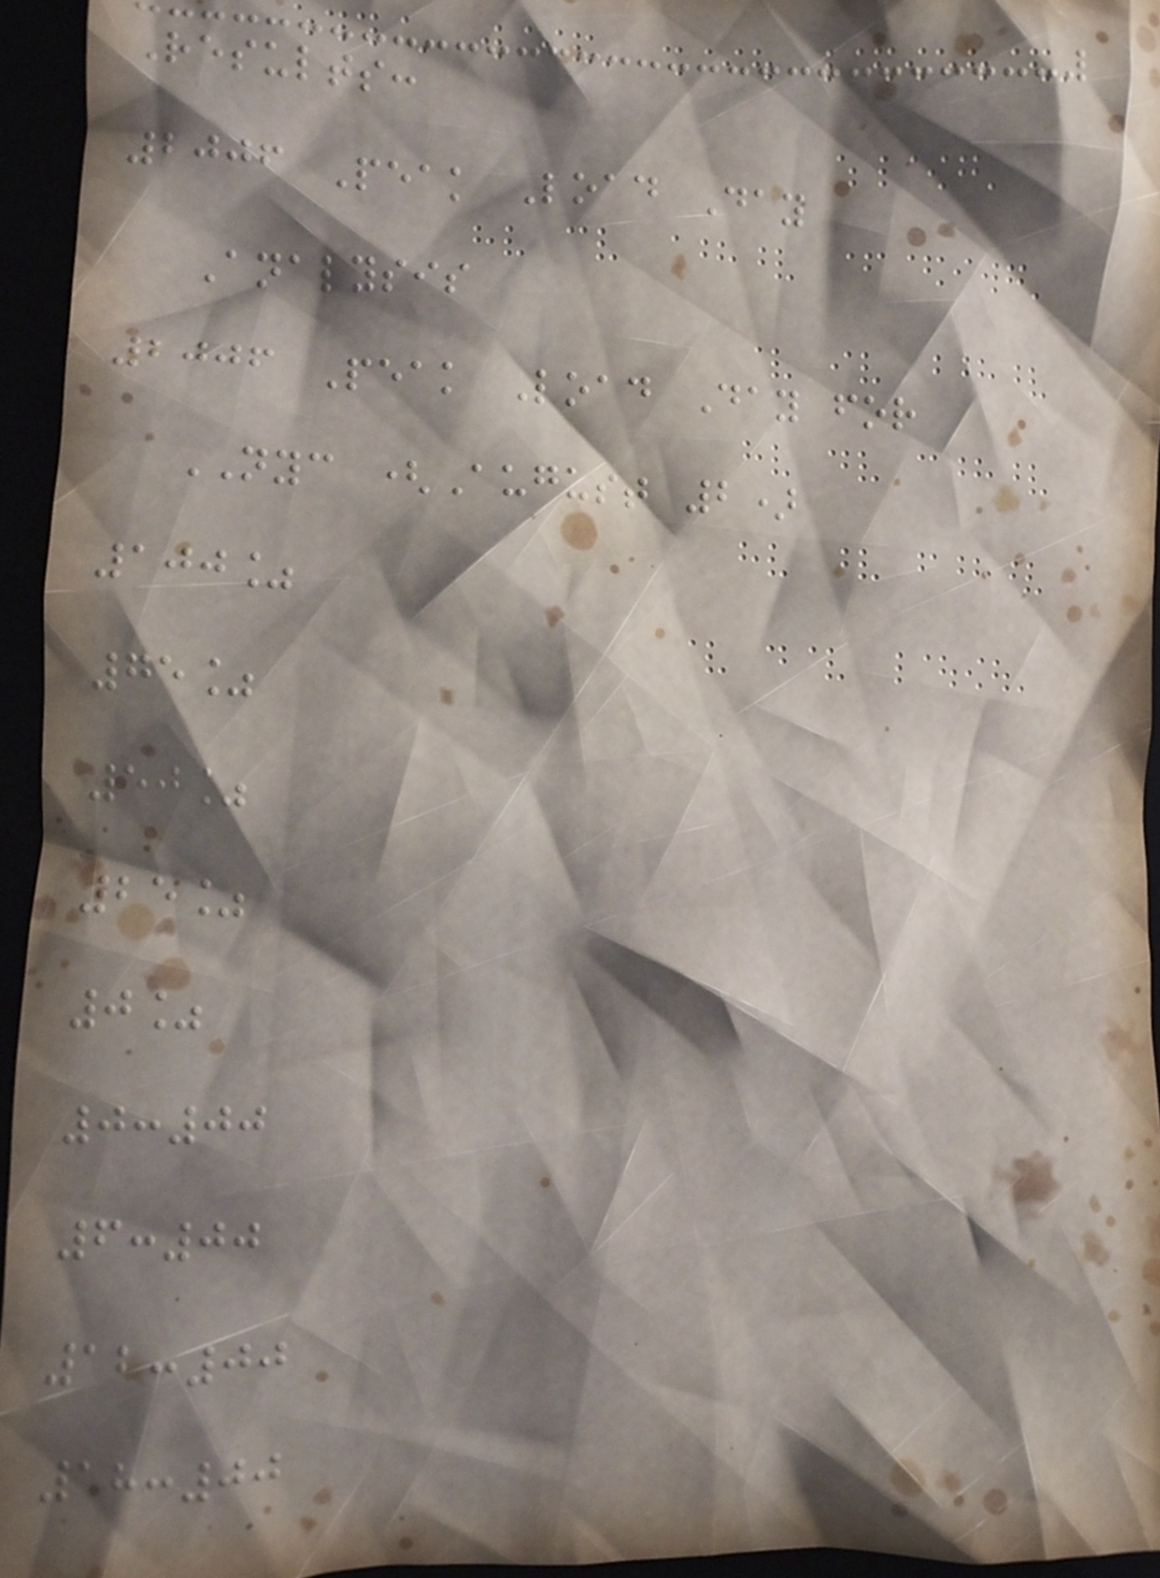Results:
2006 Peak Load Day
Analysis
2006 Peak Load Day for
NYC (August 2)
100%
75%
50%
25%
0%
0:00
6:00
12:00
18:00
